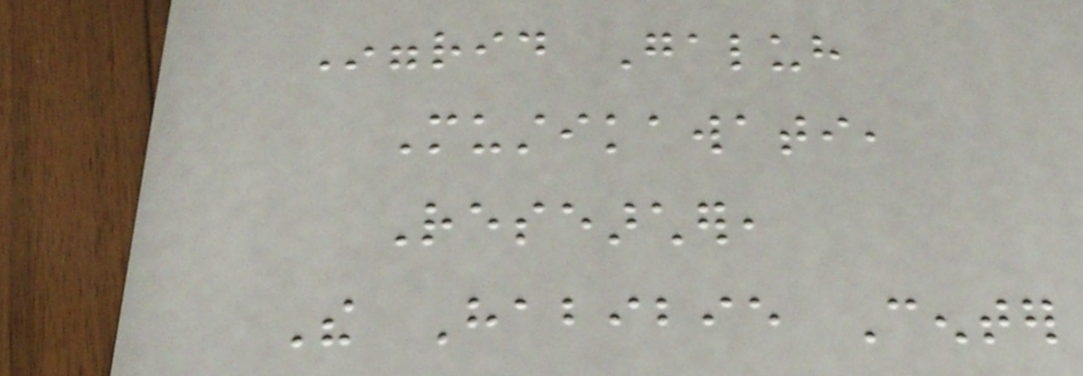Inggrid Galuh
Mustikawati,
Researcher,
The Habibie Center
